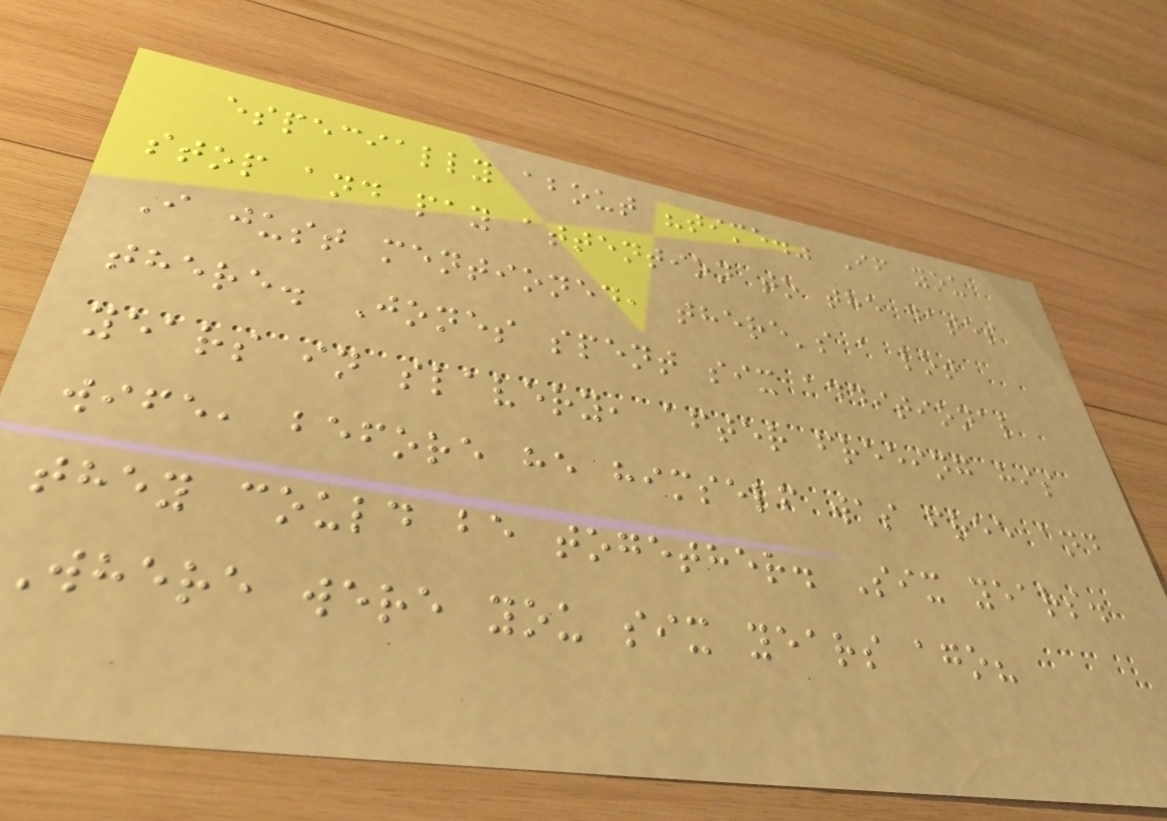especially about "time." If you
stop and pay attention to the dates
I just mentioned, there's a lot
there. Jones spent six additional
years in slavery, after freeing his
wife, before he himself was free and
they could be together. Six years.
Where were you six years ago?
